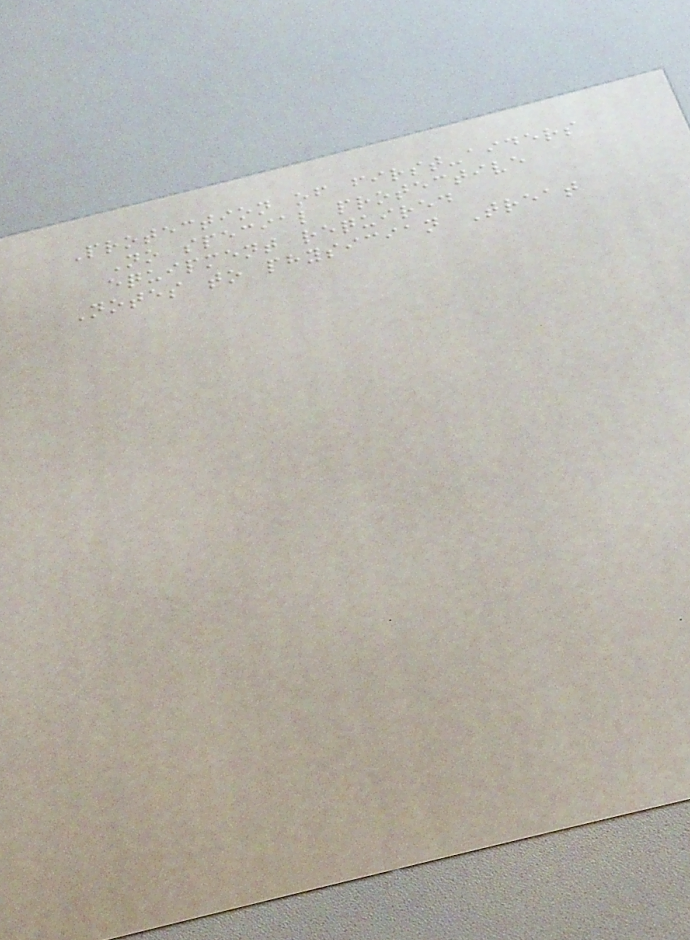Protection of first-aiders
No special protective
equipment required
Notes to physician Treat
